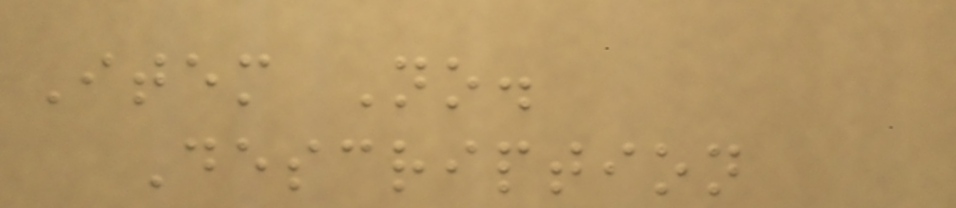Item No.
Description
